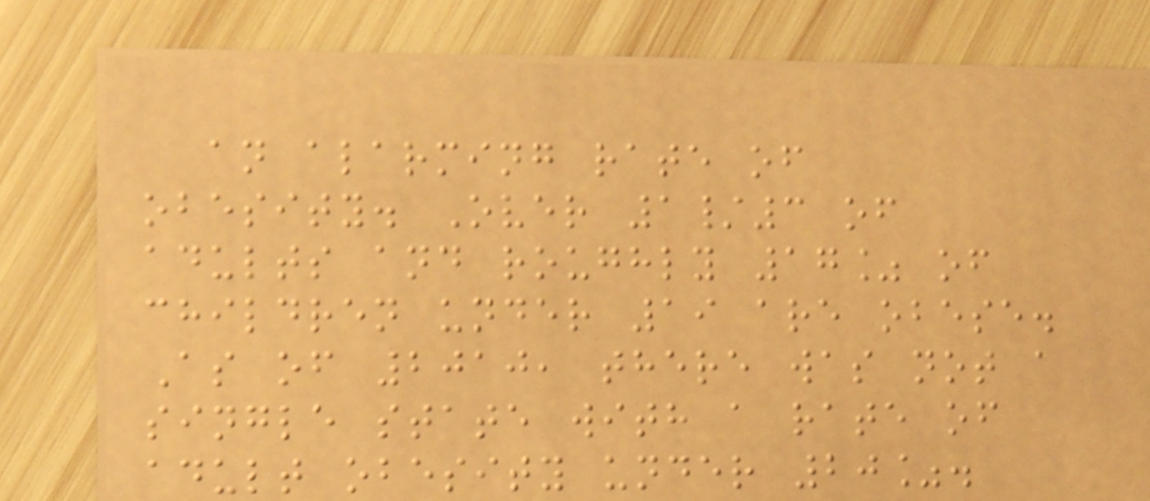an alarming rate of
obesity. Over 1/3 of
adults and roughly 17% of
children under 19 are obese.
As of 2010, there was not a
single state with a rate of
adult obesity under 20%.
